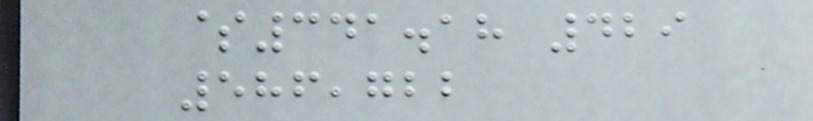$341.18 429
586,722
